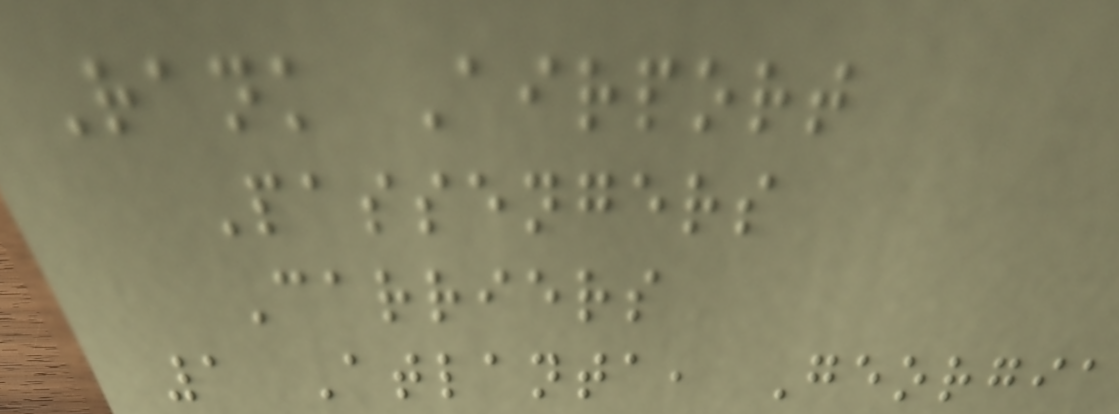Rank Airport
Passengers
Carriers
1 Atlanta, Georgia
